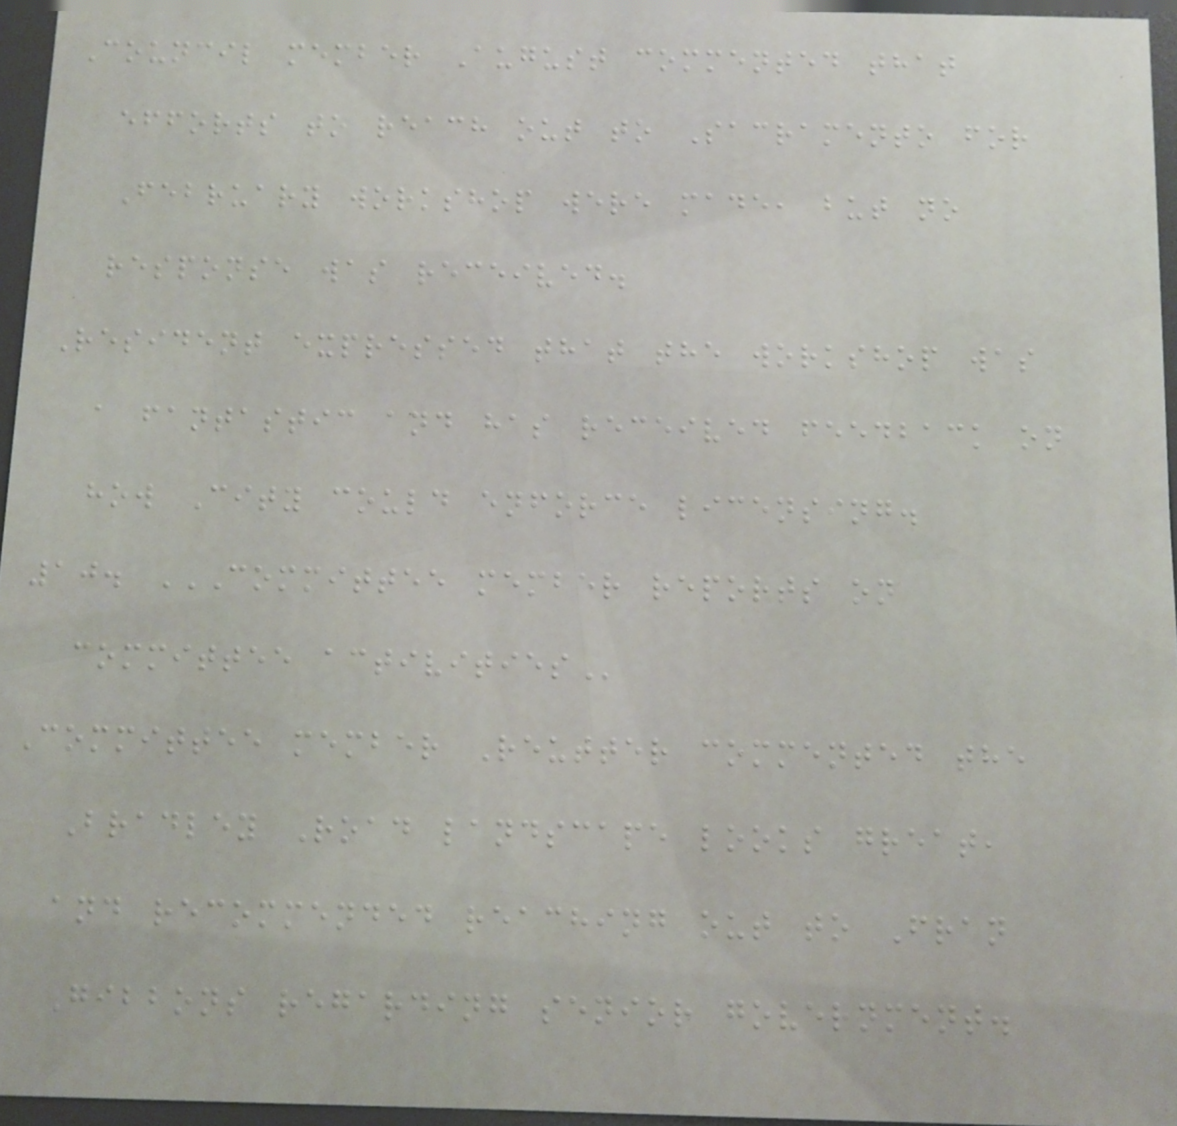Council member August commented that
efforts to reach out to Sacramento for
February workshop were made, but no
response was received.
Resident expressed that the workshop was
a fantastic and has received feedback on
how City could enforce licensing.
10. COMMITTEE MEMBER REPORTS ON
COMMITTEE ACTIVITIES
Committee member Reutter commented the
Bradley Road landscape looks great,
and recommended reaching out to Fran
Gibbons regarding senior government.
